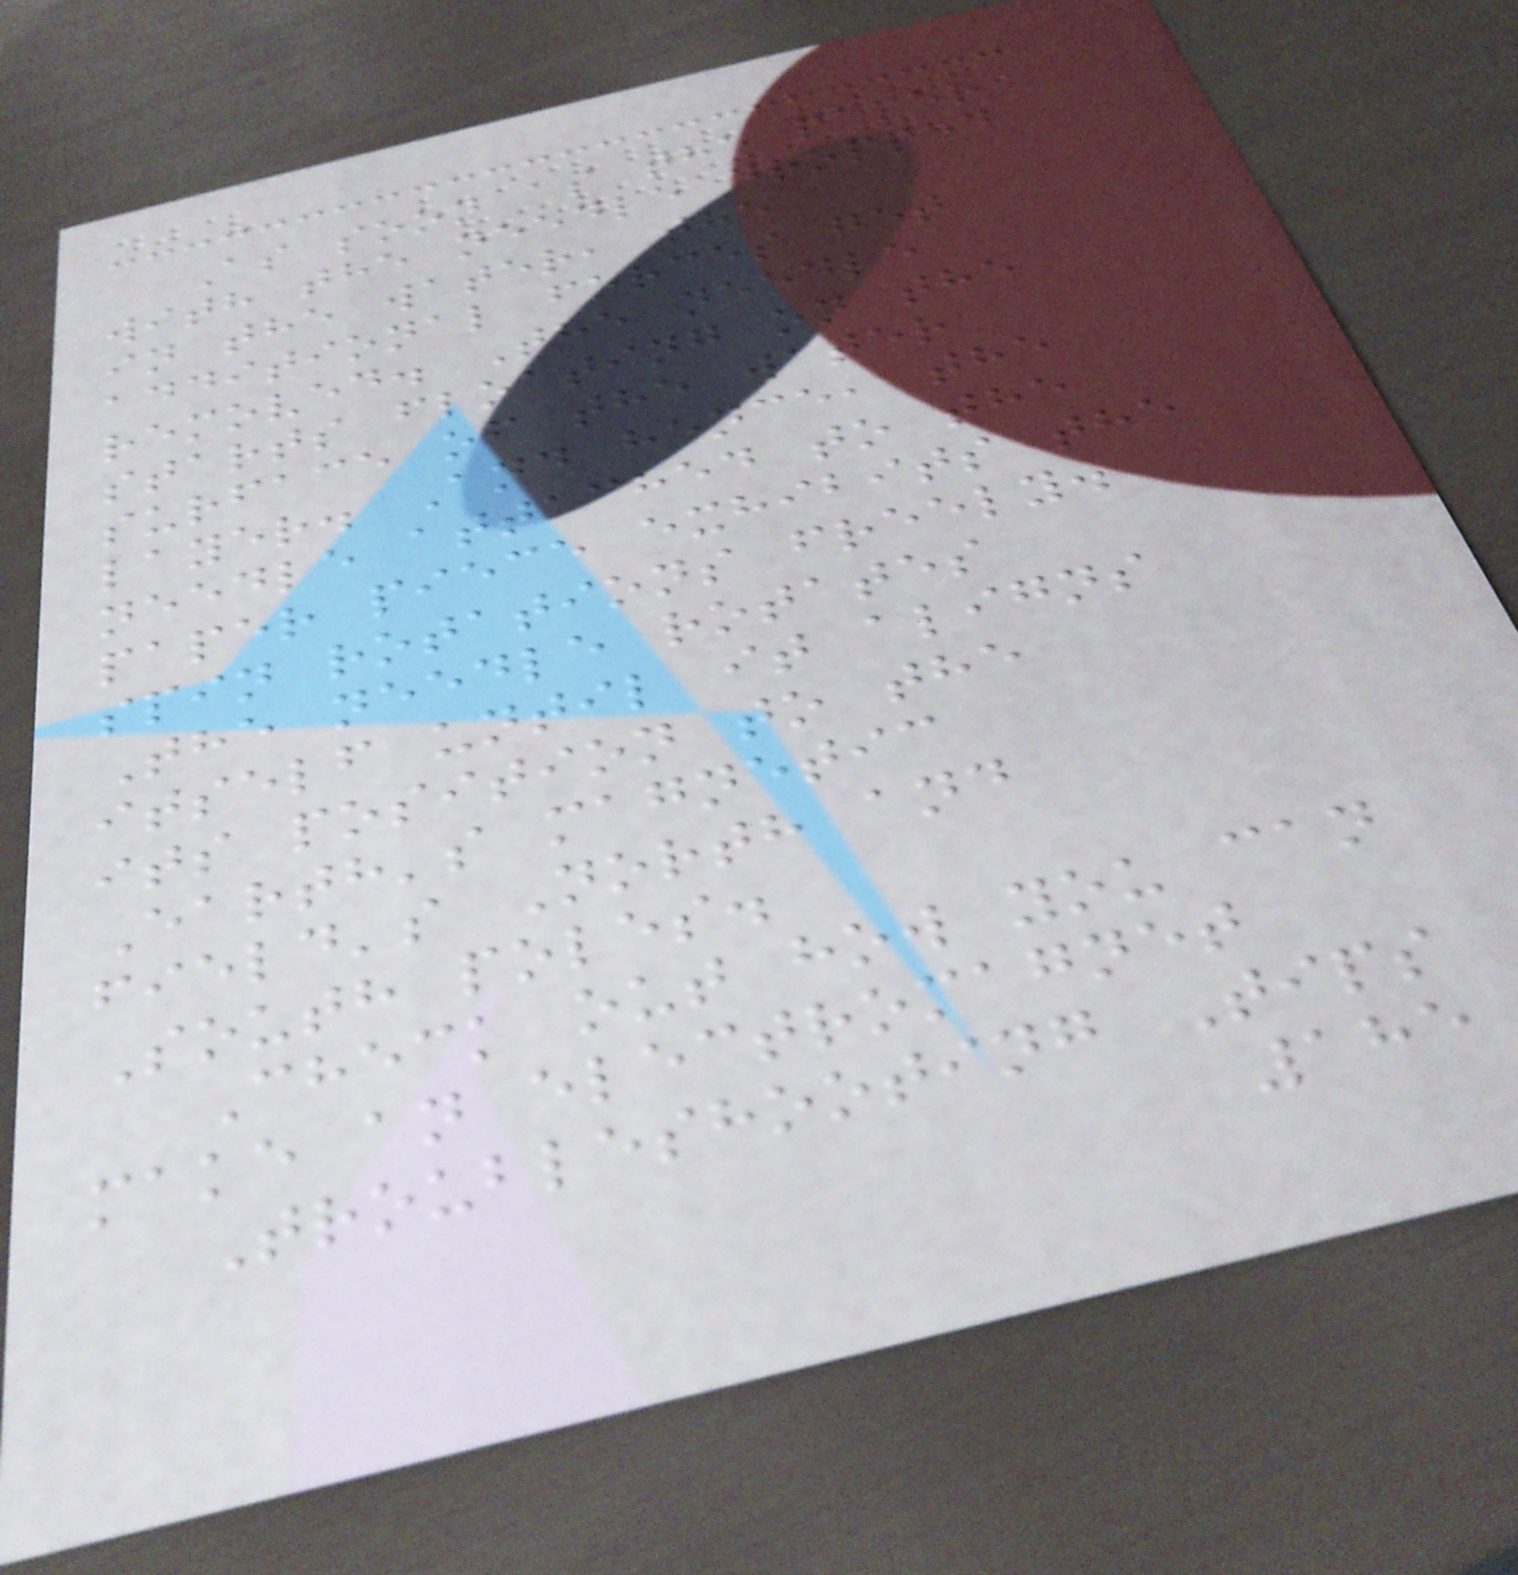As soon as the paper
with the needle dropped
in the water, the
additional forces get
removed. The needle
starts floating on the
surface of the water
layer. And hence, the
needle attached to the
paper piece exhibits the
spin rotations freely.
The needle rotates
itself until it aligns
its position to the
Earth's magnetic
field's North and
South poles.
Check out how you can
make an electromagnet
Troubleshooting Tips
185
